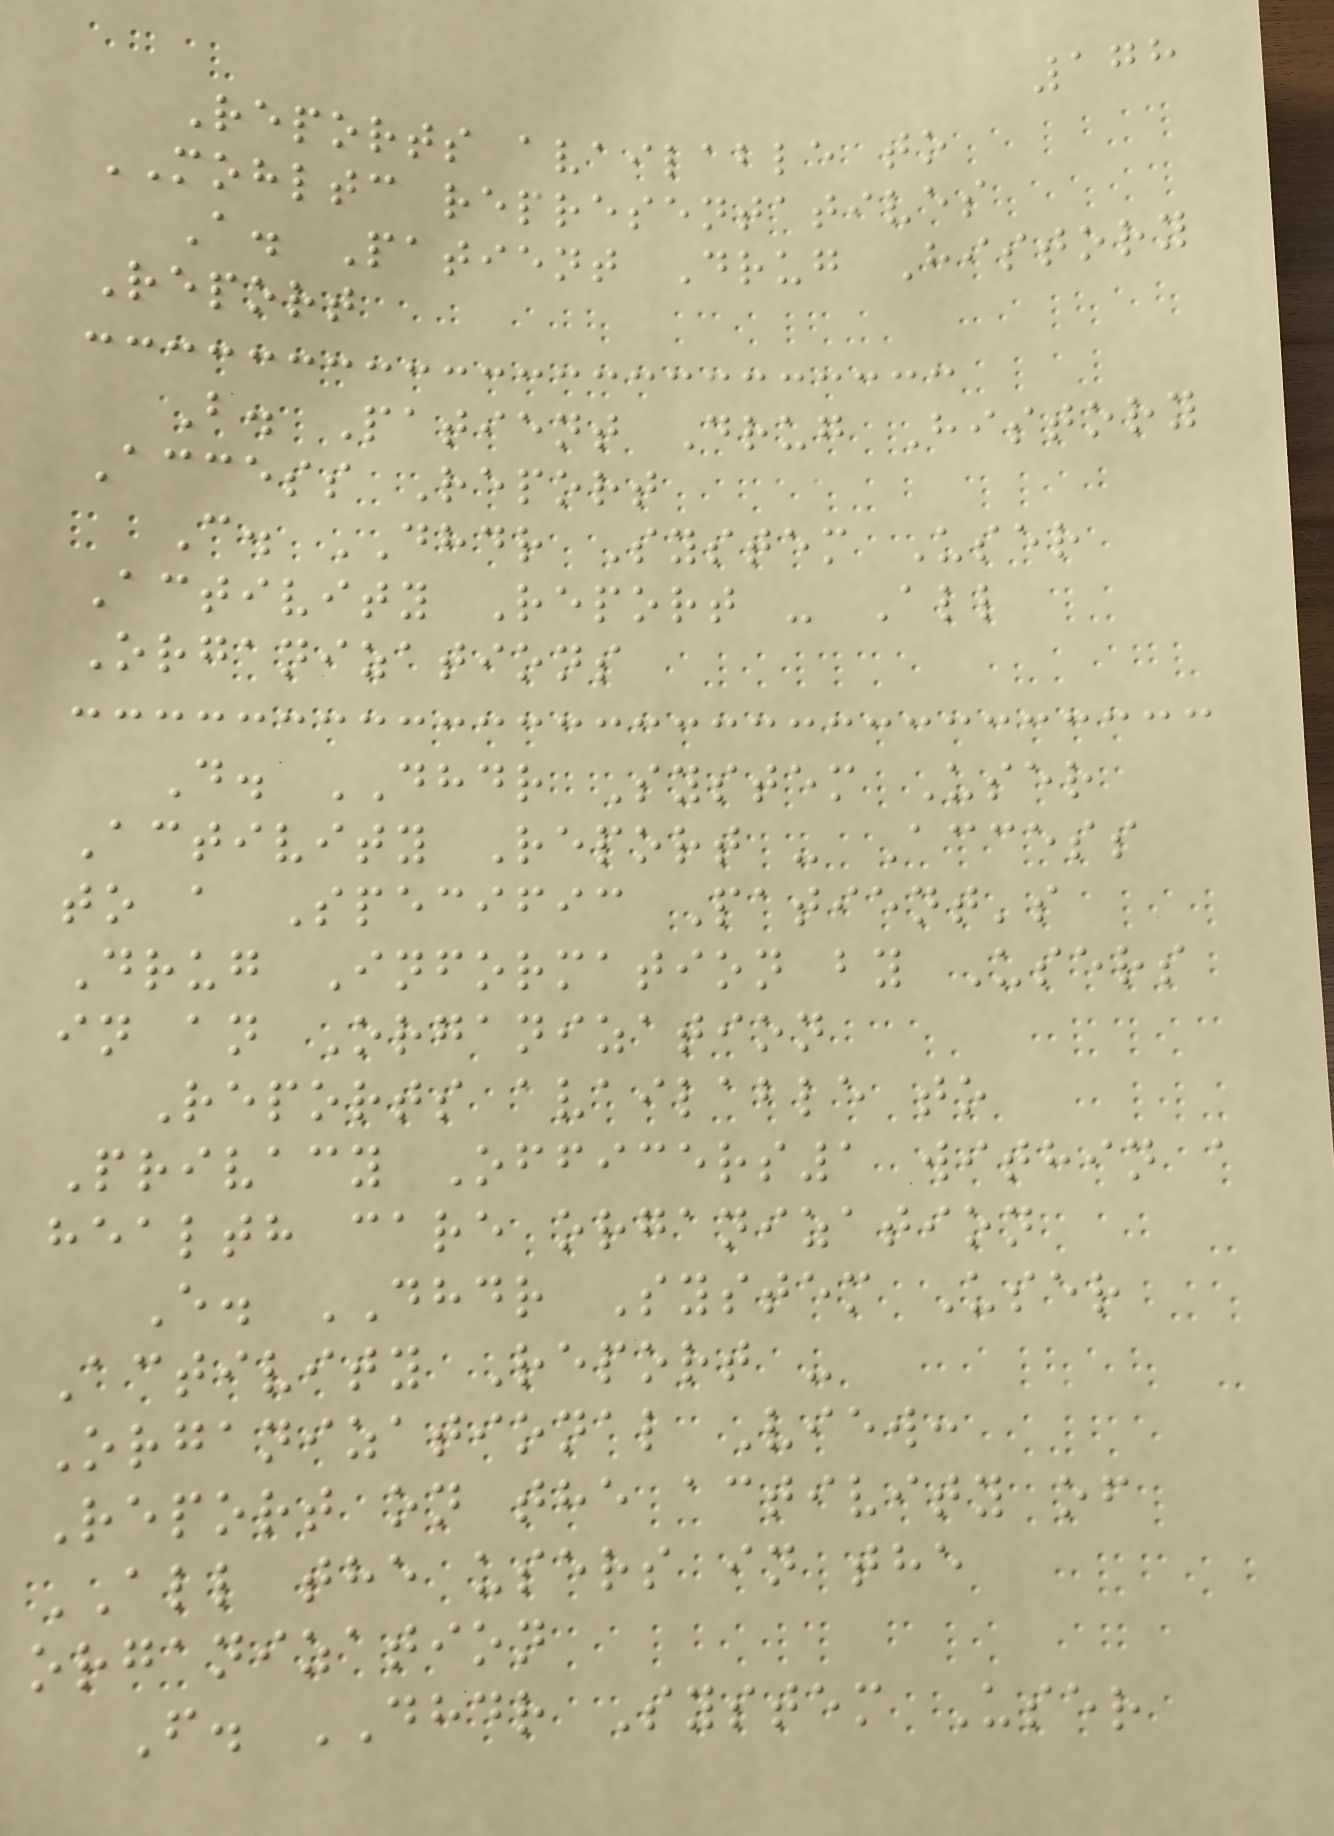178
Reports available to
MOHLTC representatives
A. Patient Drug History
Report
B. Patient Drug History
Access Report
C. DHDR System User
Activity Report - All
Organizations
D. DHDR System User
Activity Report - Access
to a Specific Patient's
Drug Information by Users
in an Organization
Reports available to
Privacy Officers1 within a
health care organization
E. DHDR System User
Activity Report -
Organizational View:
Report on the activity of
ALL the users in the
organization
F. DHDR System User
